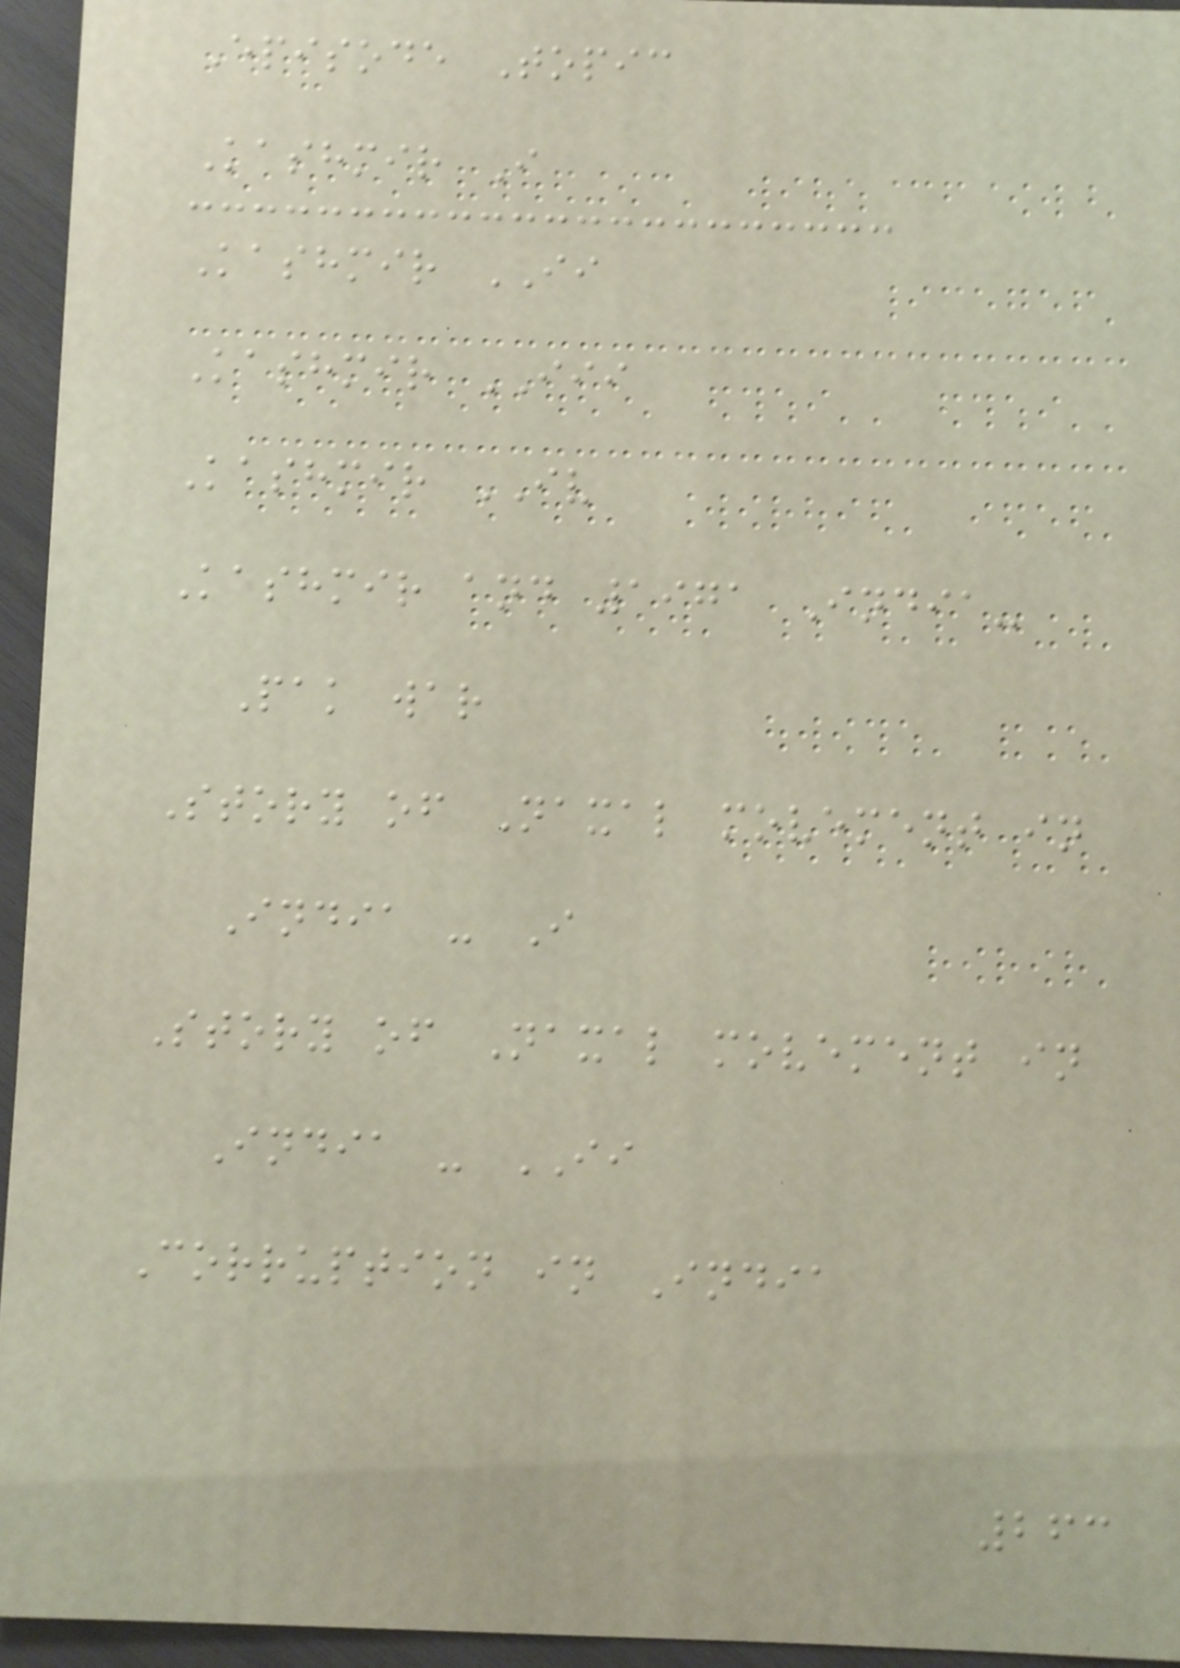Episode Topic
Kashmir I
Kashmir II
Kashmir III
Kashmir IV
Kashmir and 1971 India-
Pak war
Story of Naxal movement in
India - I
Story of Naxal movement in
India - II
Corruption in India
263
